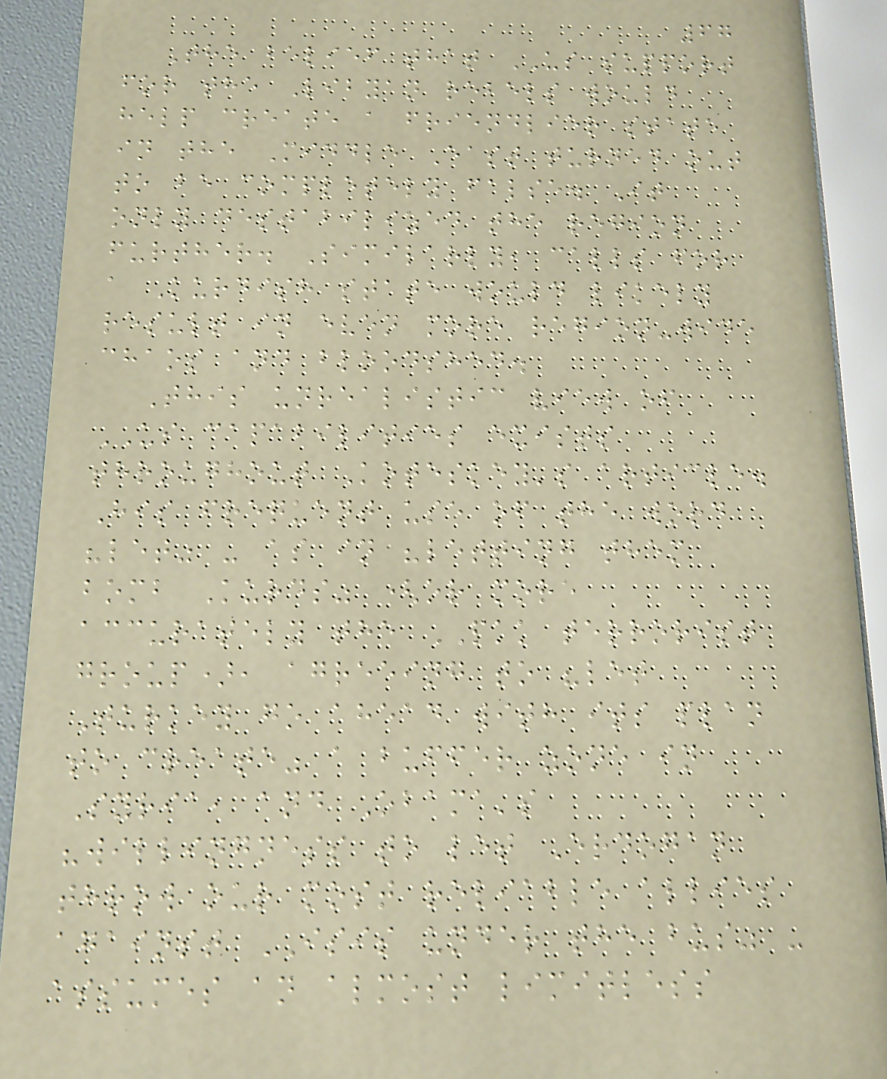67
The belief that US support
for the Libyan rebels would
help create a friendlier state
in the Middle East turned out
to be completely false. It
only destabilized the region
further. Similarly, calls for
a Kurdish state would likely
result in even more region-wide
chaos and bloodshed.
This unrealistic view of
US capabilities exists
throughout Koteskey's article.
His frequent use of the word
"let" - as in "letting them
bomb Kurds" (or more
accurately the PKK terrorist
group), agreeing to "let
Turkey go ahead with its plan
to create" a buffer zone in
Syria, and Obama's
"willingness to let Erdogan
throw our most reliable allies
against ISIS under the bus" -
assumes an almost limitless
